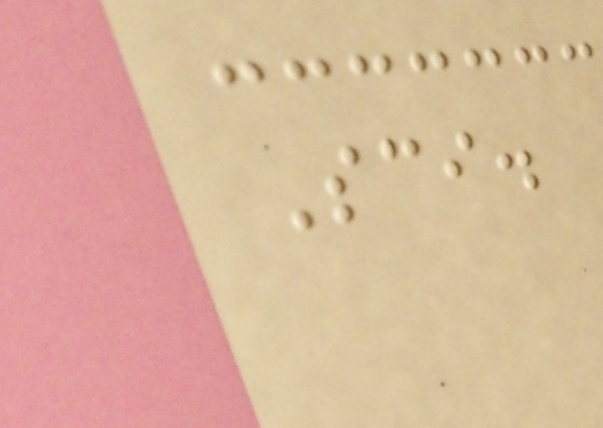Sci.
